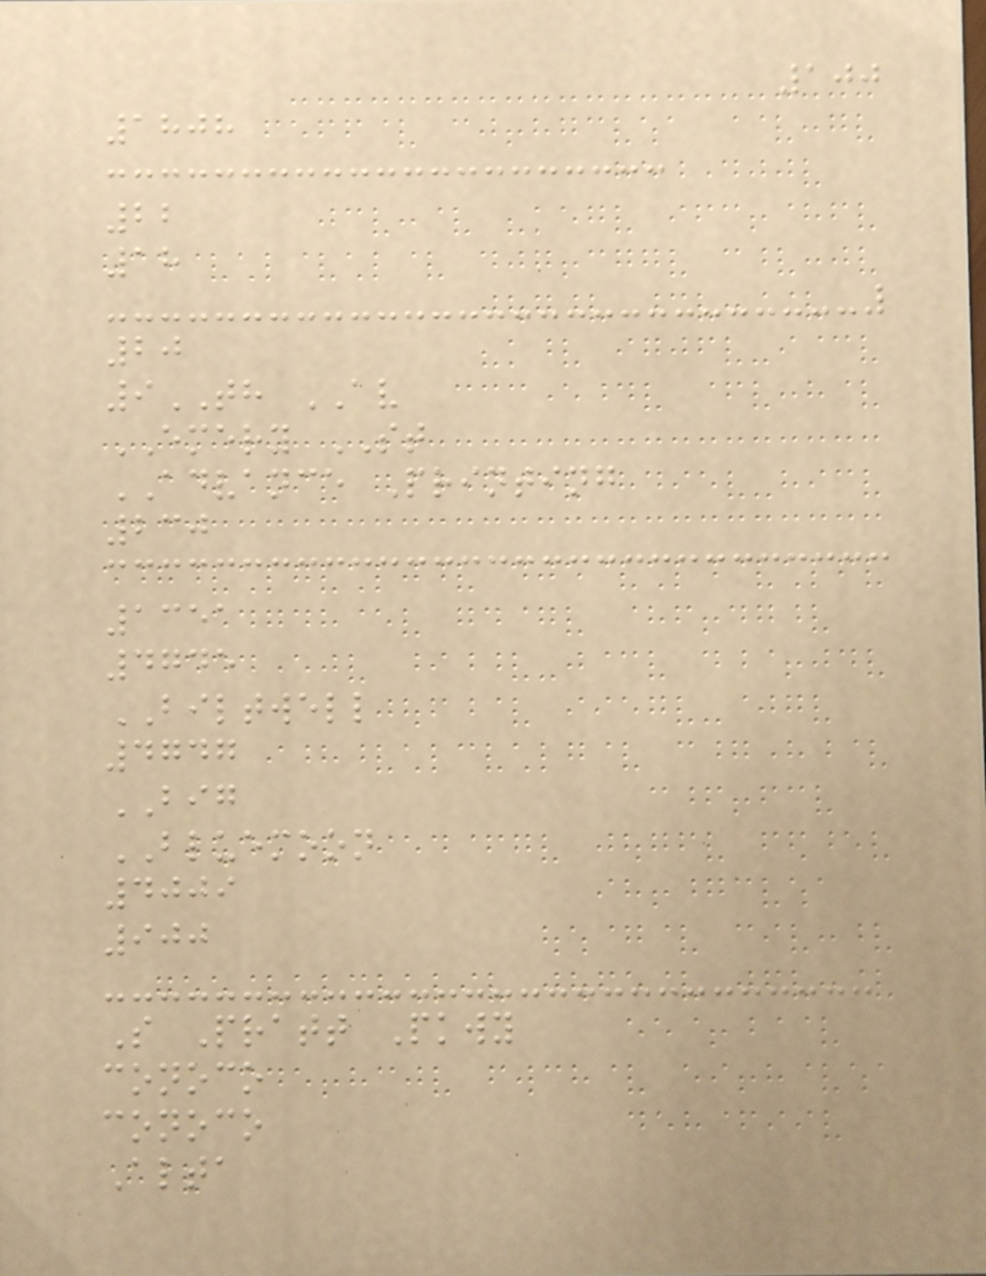100
1808
22
18
20
9TH AV
EMERY ST
ADVANCE Printing
230
1351
4745
BILTWELL
4747
BIG
BLUEMOON
4009
900
S Pratt Pkwy
conoco
conoco
Alta
